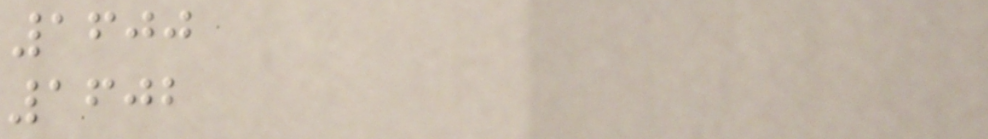1600
1602
